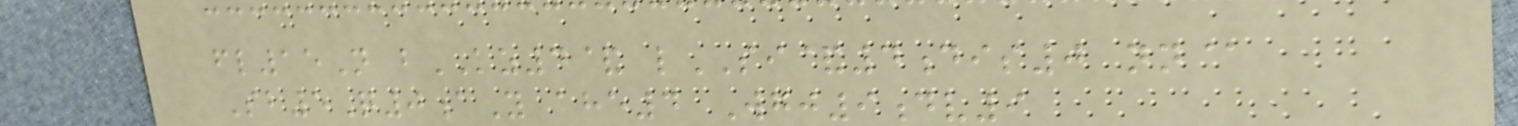fl15N bKZ4& lSI&4dis0 nn@
Sb5Q0aY ahe4 Wgj9dv9
